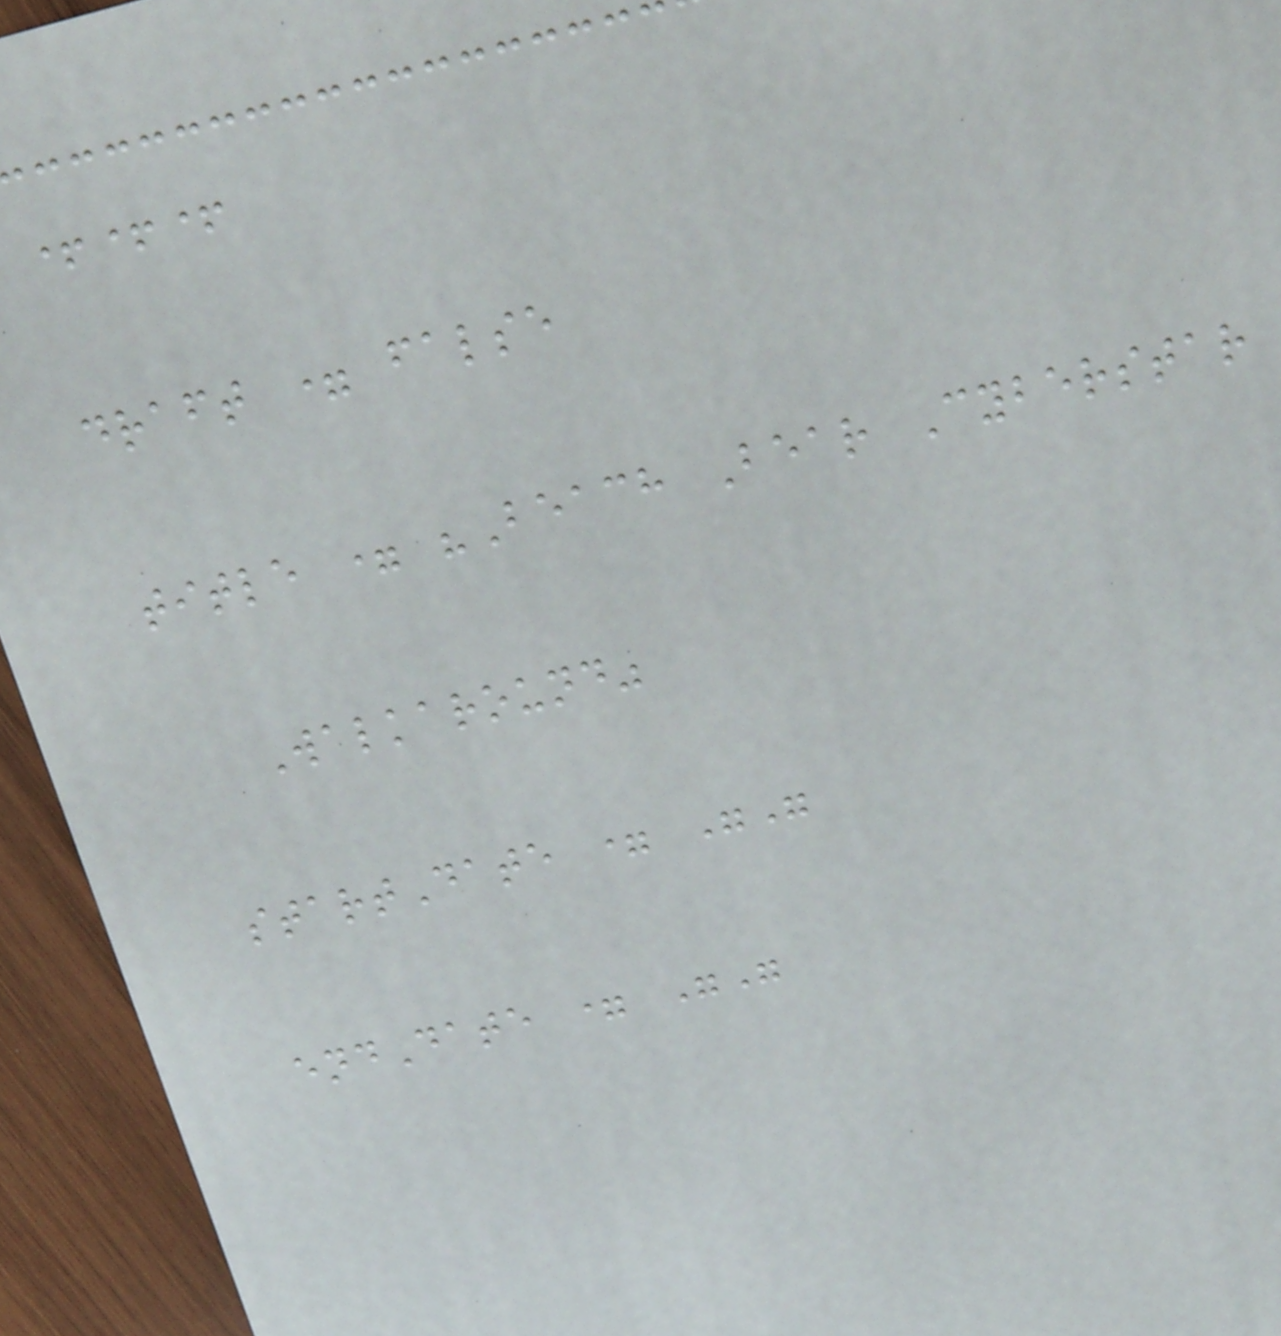+++
draft = false
title = "Beach Bear Cyberstar
Walkaround"
startDate = ""
endDate = ""
